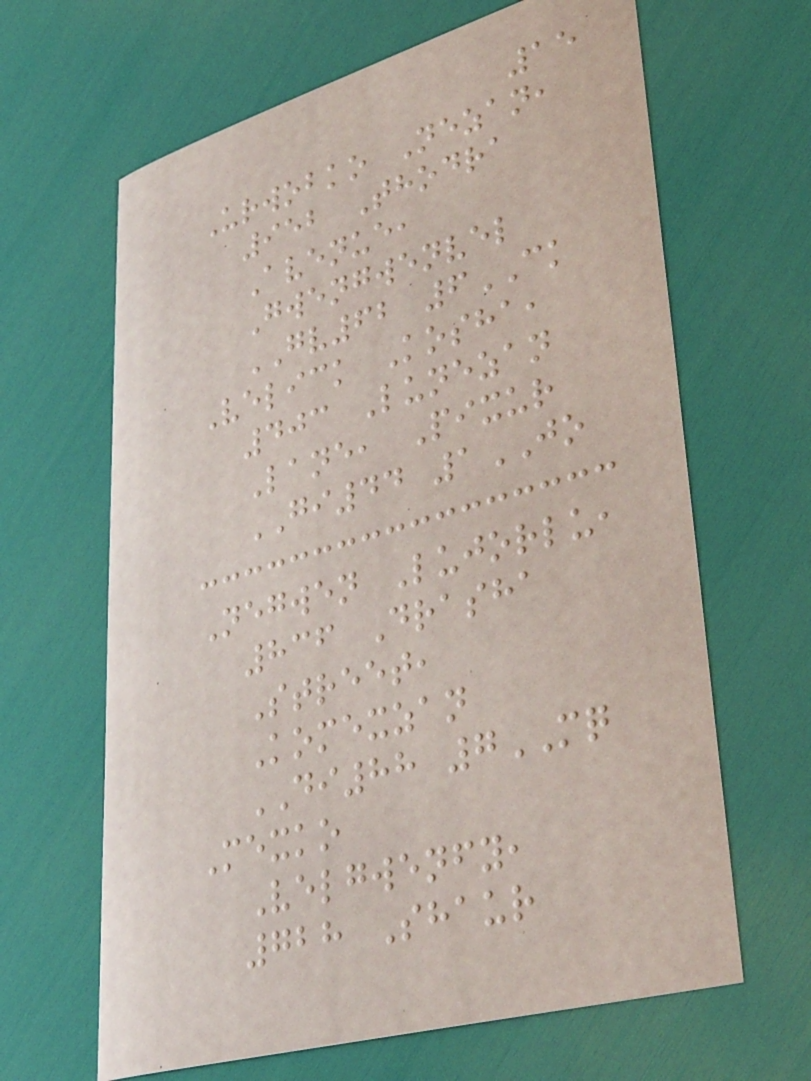15
Urwobko Nezan,
952 Thodra
Avenue,
Gwengwenvel
GV62 6CK
Velick Kosha,
403 Lunezan
Lane, Pixur
GI44 1JO
Negwen Lujorlu,
836 Drasha
Street,
Komexzan
DI88 7MQ
Mexko
Velgwenfy,
728 Shaur
